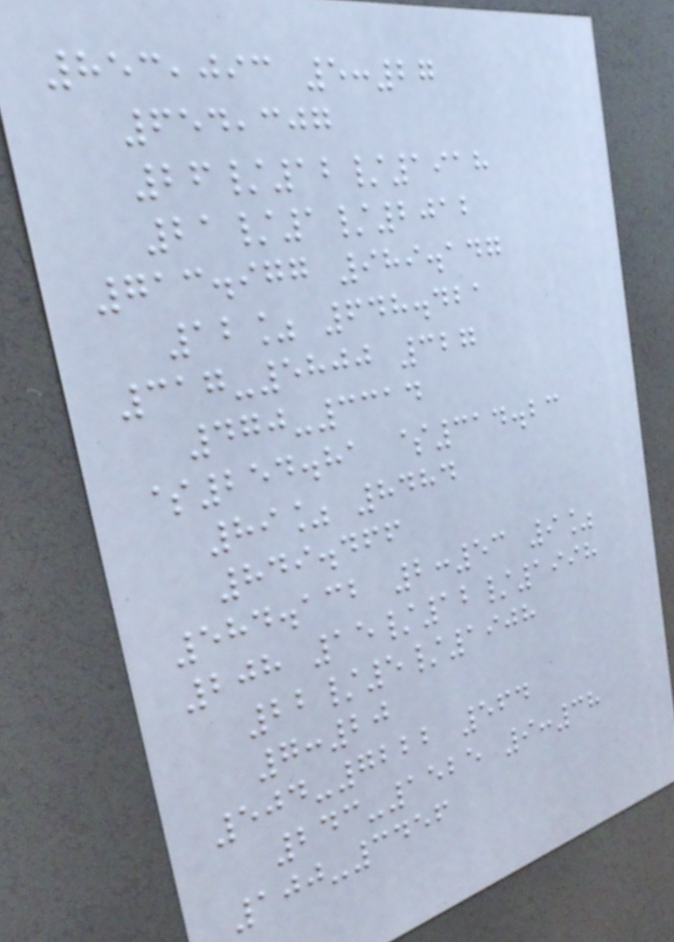853,093 5:27
654,307
26/12/1918
21/1/2012
713.977 989.147
12% 648.421
317-5800 327
470-3314
$254.81 $314.23
89% 8484
849.466
584.132 2:53 9%
208 15/12/1998
22/5/1908
7:20
504-7222 564
243-1525 9:38
100-3456
